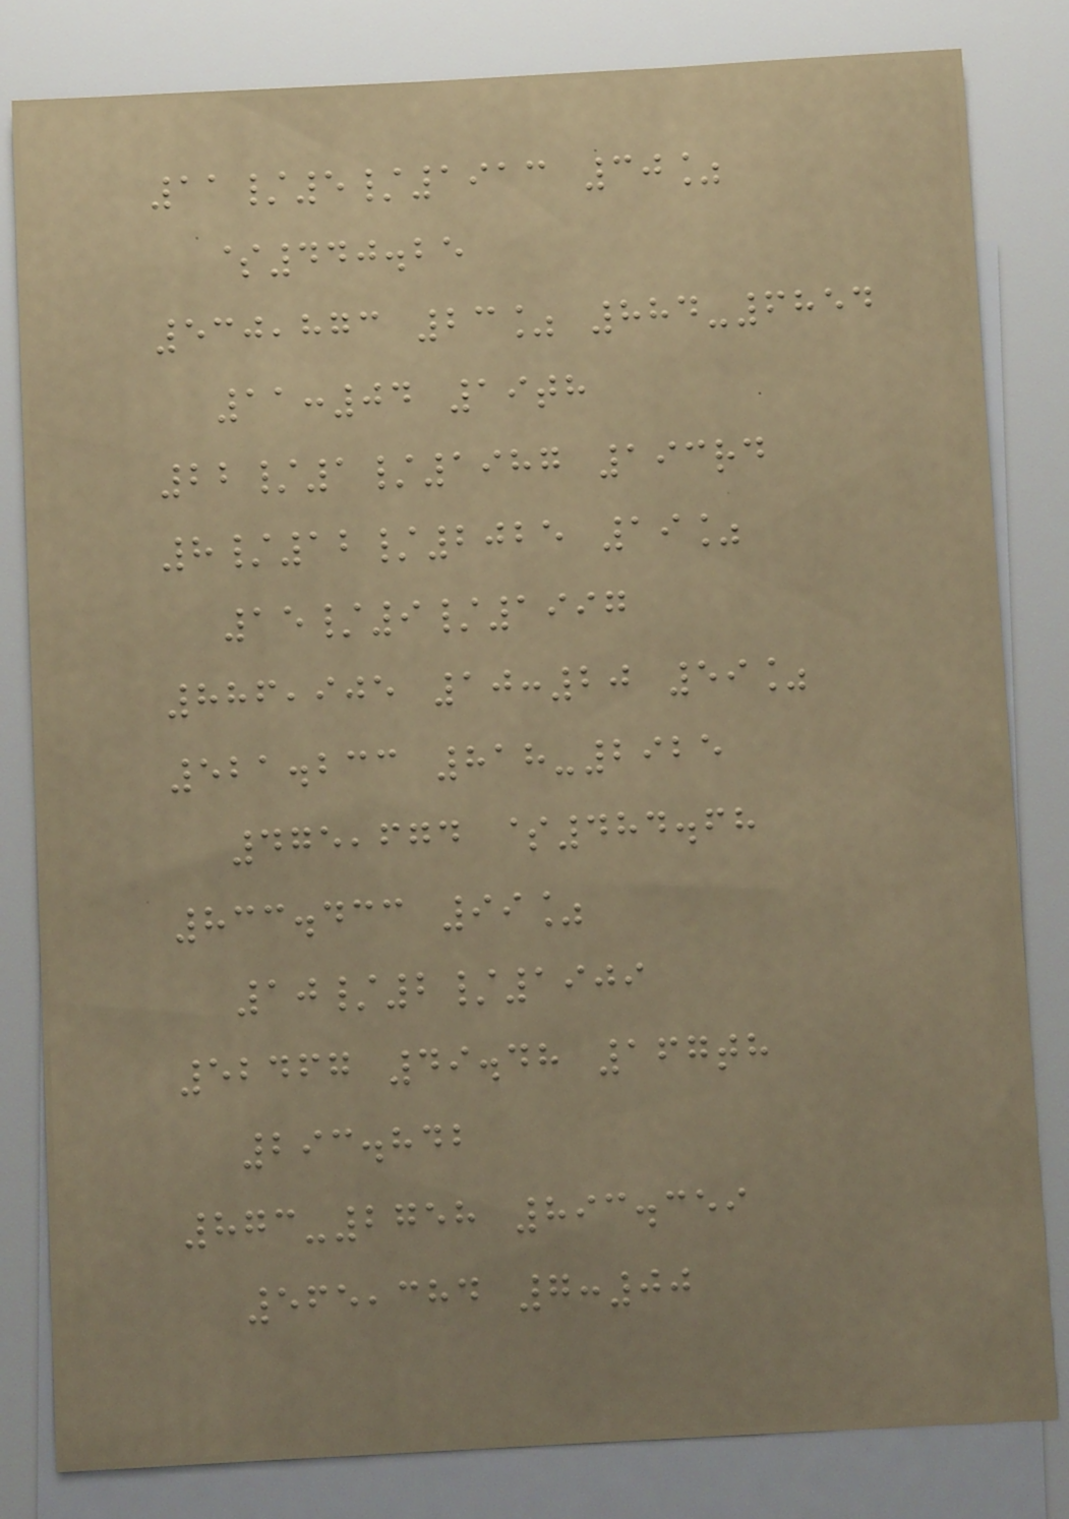11/5/1913 30%
$440.25
530,873 23% 884-6854
11:04 19th
22/1/1987 193rd
8/12/2025 19%
15/9/1997
886,905 10:20 59%
521.233 818-2925
475,674 $484.68
833.433 99%
10/2/1909
52467 49.48 167th
293.842
873-2758 893.359
565,384 7:00
